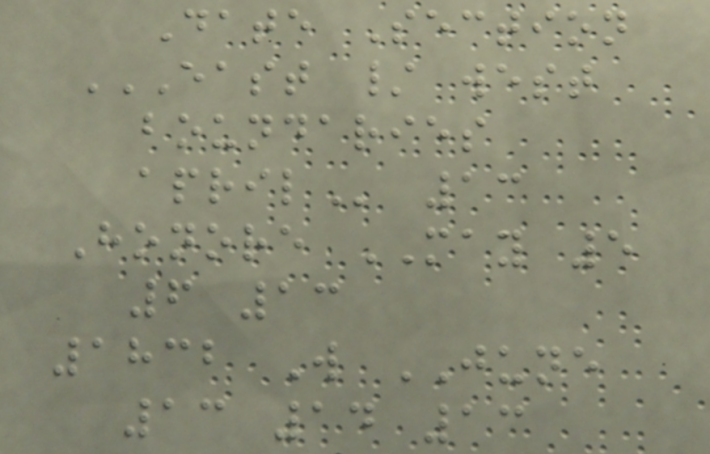Date Section
EAST / WEST
BOUNDARIES
APRIL 13
Honore MAY 5
6 13
1832 W JUNE
13 14 13
